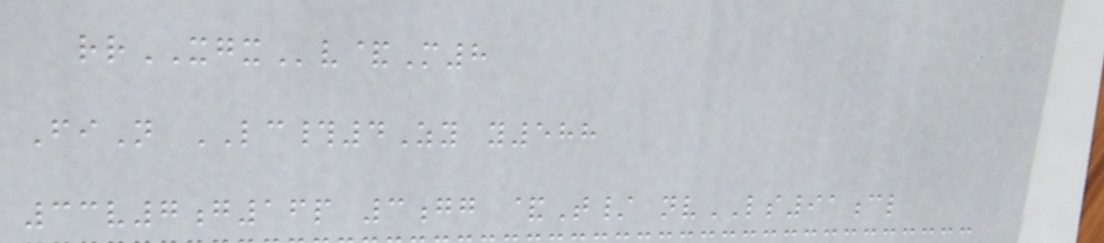rrXGXv&M8
FiN LC#4Zy y588
33v7g16p 3gg &T/ nvLS91cl
